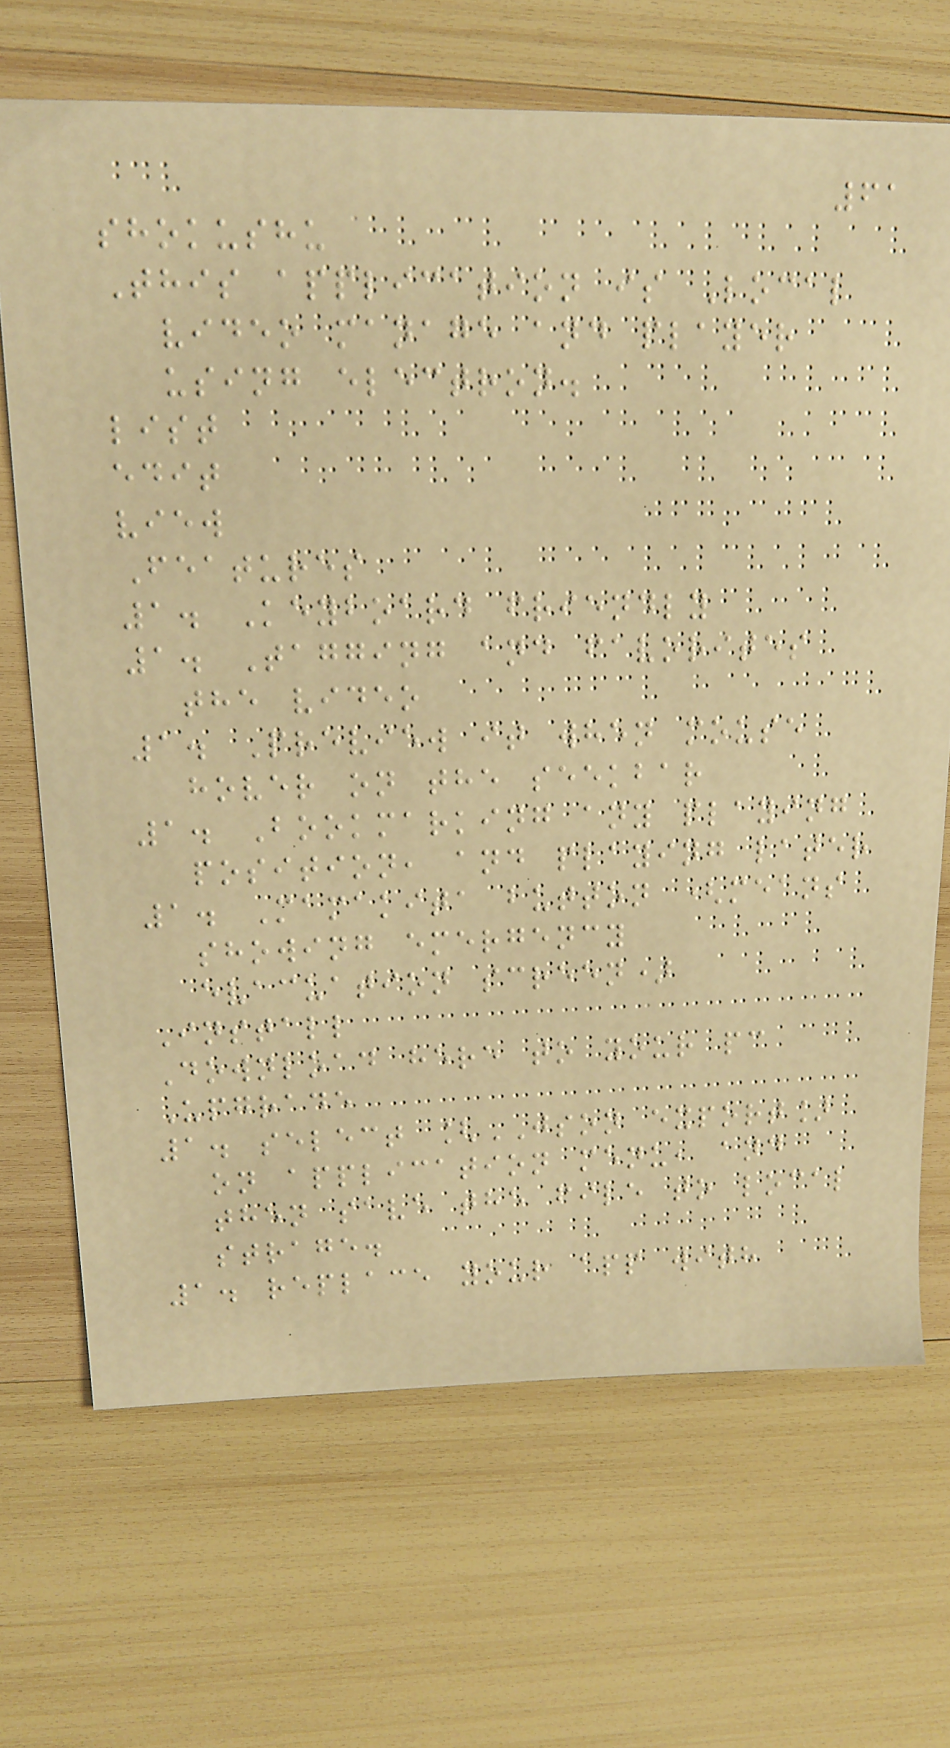61
shokushu
This application is Local
video manage and player
using electron.
list
edit
view
Features
1. Keyboard friendly
1. Tagging and favorites
the video
1. Preview it when mouse
hover on the seekbar
1. Bookmarking any playing
position, and playing later
1. Mamakita button (means
showing emergency
evacuation screen)
Install
Download here to your pc
Upgrade
1. select [JSON export]
on application menu, and
then save the file to local
strage.
1. replace your app with
